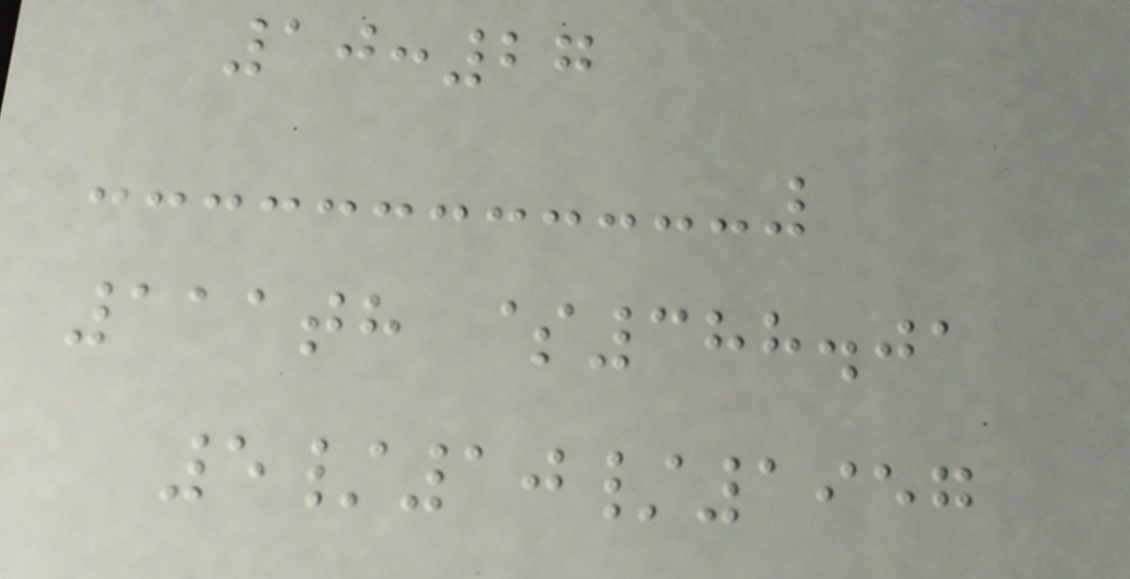10:27
111th $388.01
5/10/1957
